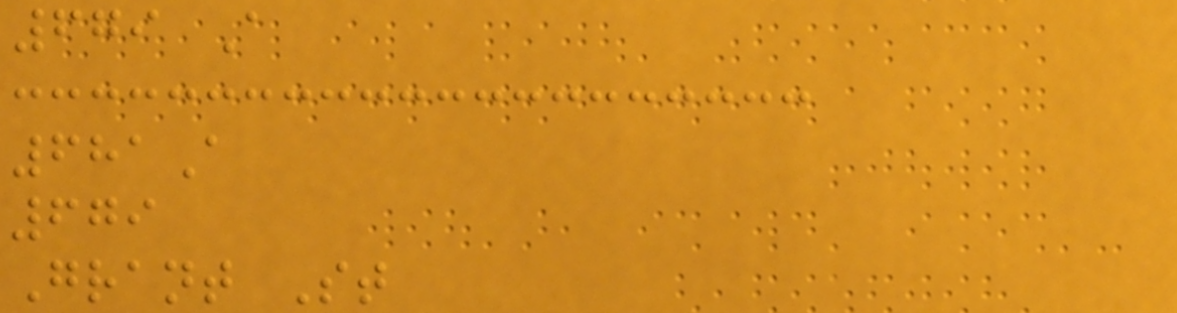679 A
681A
679
Grant St
